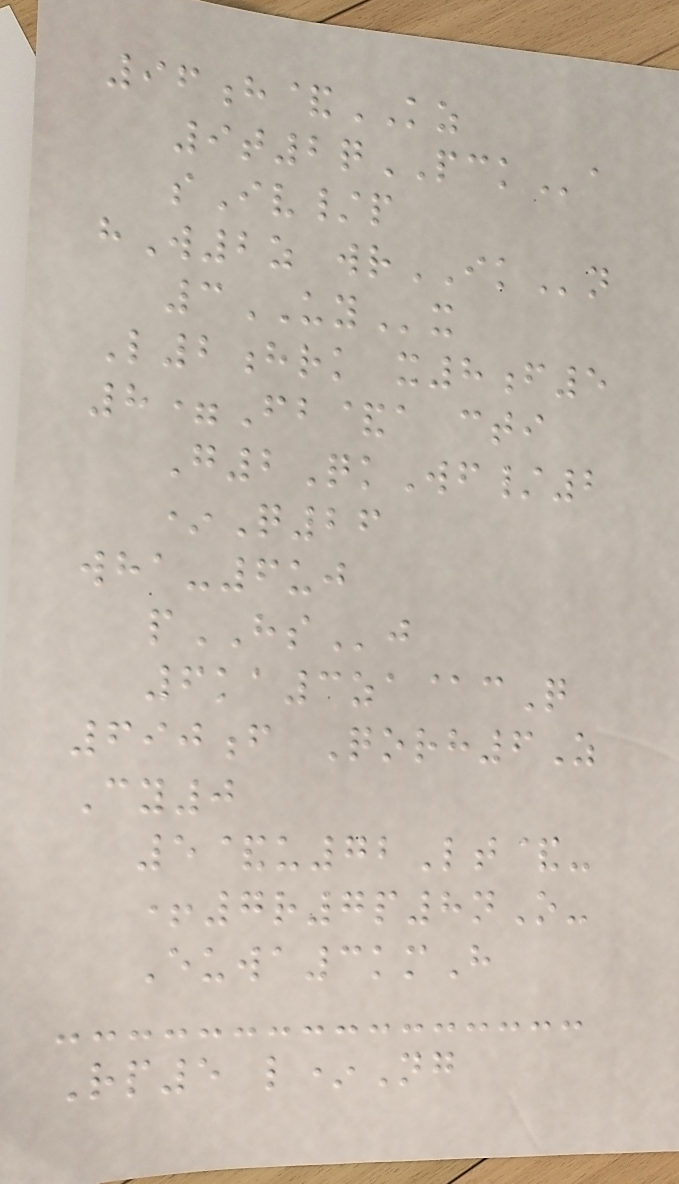96h&KZ
9t2qPCKa
sIv/p
hW2z wrIKn
3UYx
L2hrk x8f5
8=Fb&a cti
G2QkWf/2
*Q26
wha-6uj
pHSj
6ka3za@cQ
690f Qorh6Z
Cy0
5&u72Lt&-
+7r7p8nO-
Euwa3kmH
Rp5 l*Ng
